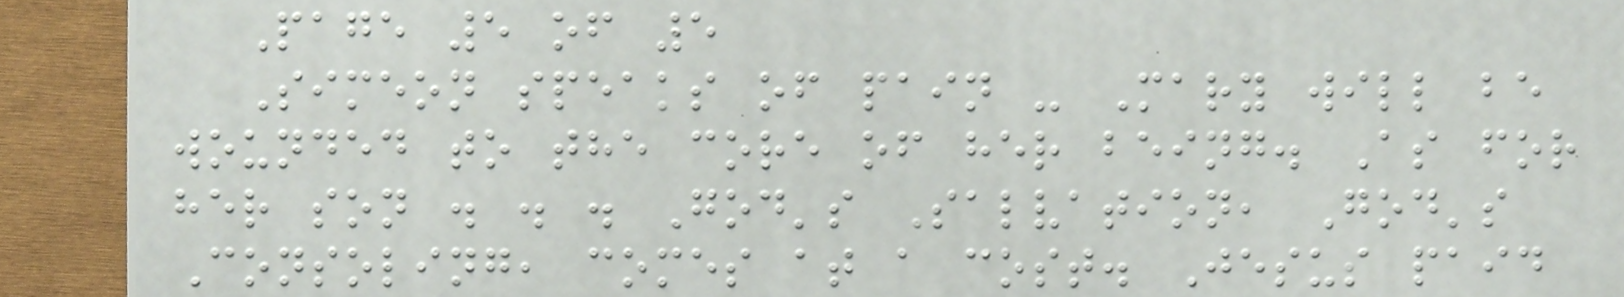Page 5 of 5
Simeon speaks of pain - Mary will be
wounded to the core of her being. As for
her son . . . God's Salvation, God's
Consoling, comes at a cost. Jesus paid
